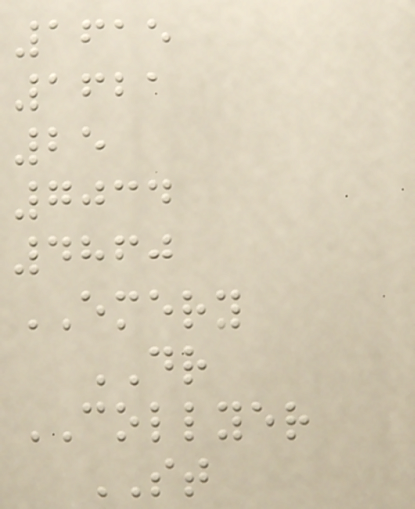1615
1621
25
7034
4860
EMERY
DR
COLLYER
ST
